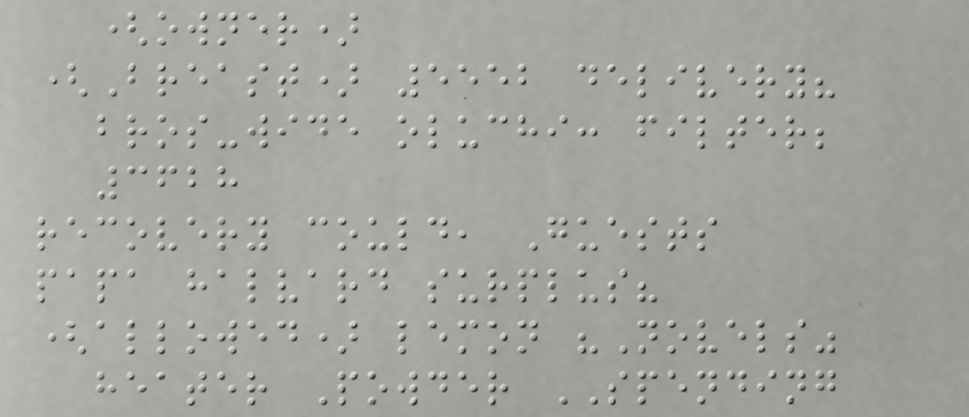(owner)
(Breast) 5552 delivery?
bros-wide oluchi: filter;
3628
recovery could, Guests
papa halvard surplus?
(allowed) lemon "Novels"
heater Powder SPENDING
